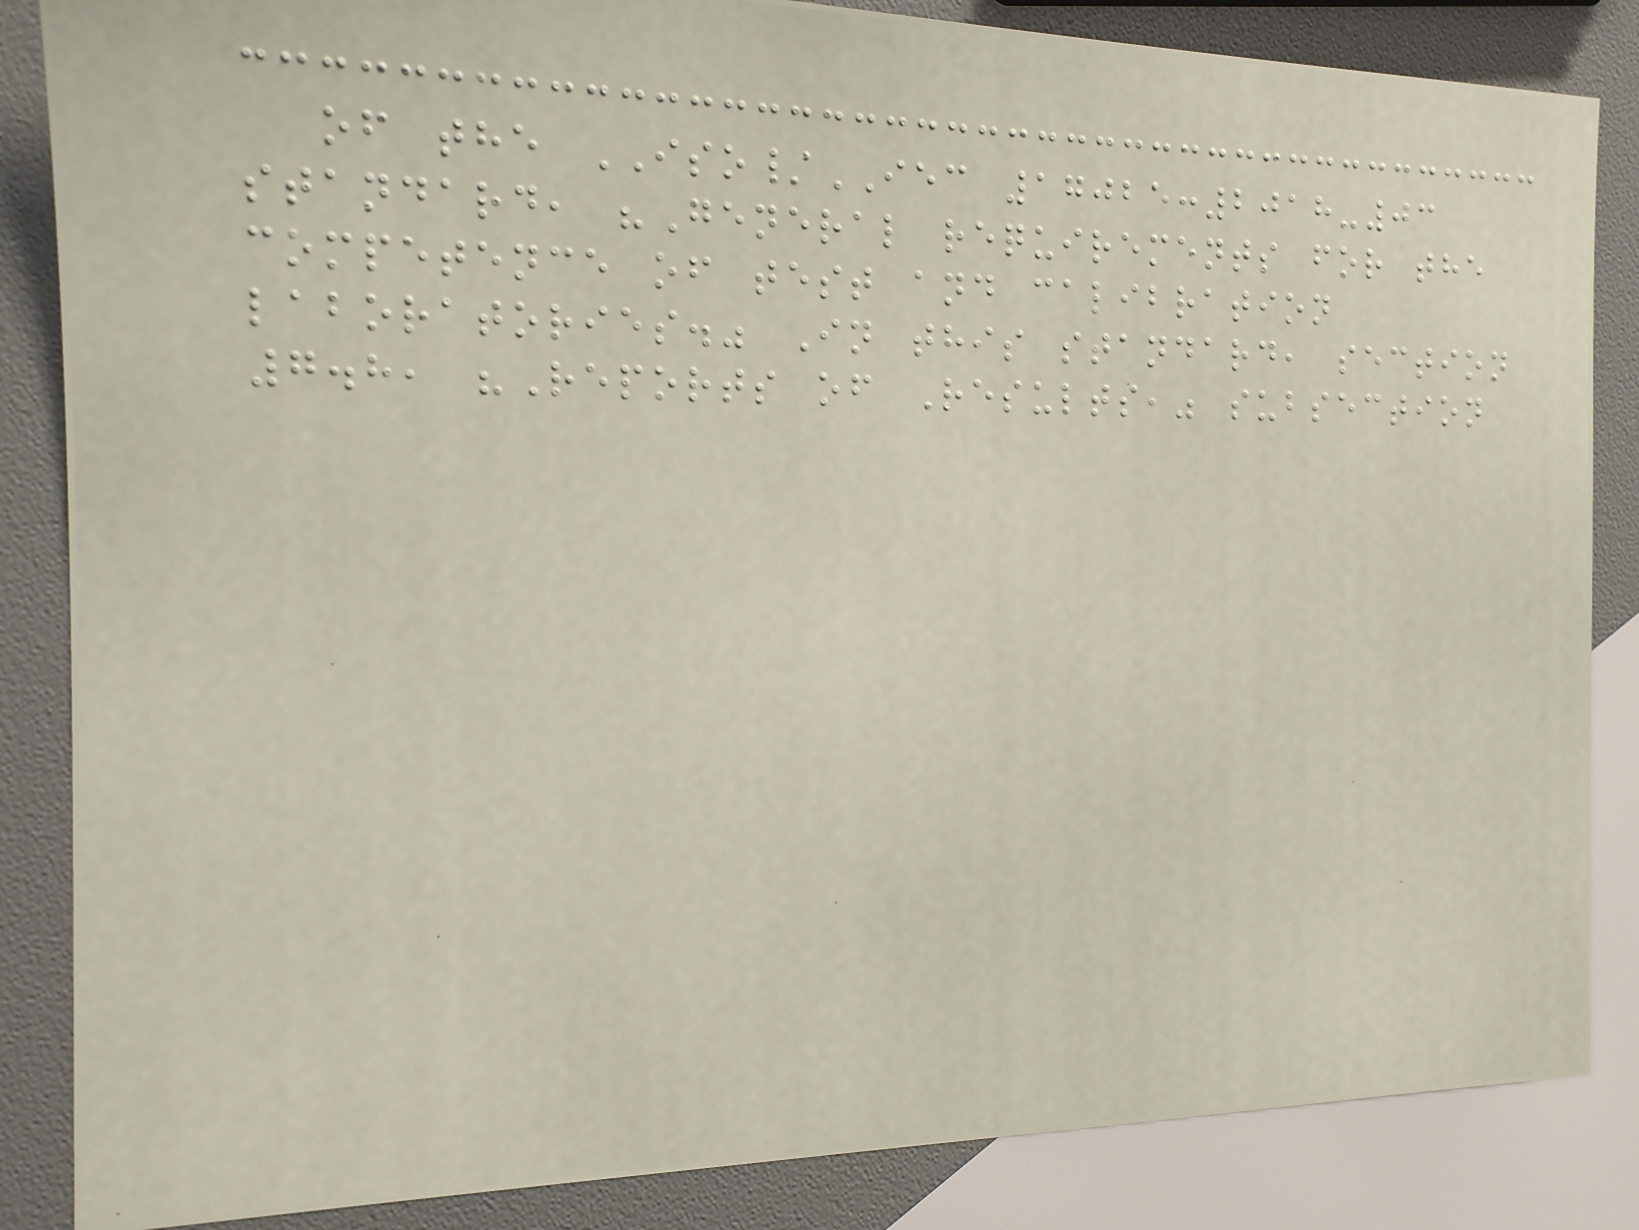of the ISO/IEC 17025:2018-03
standard, "General requirements for the
competence of test and calibration
laboratories." In this standard, section
7.8, "Reports of Results," subsection
